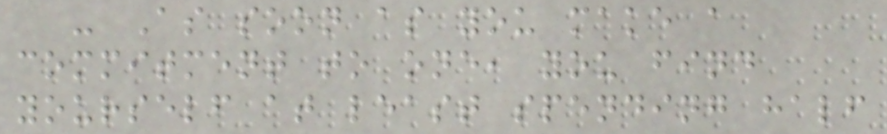- As soon as you make a
commitment to one, you find
yourself at least spending half
